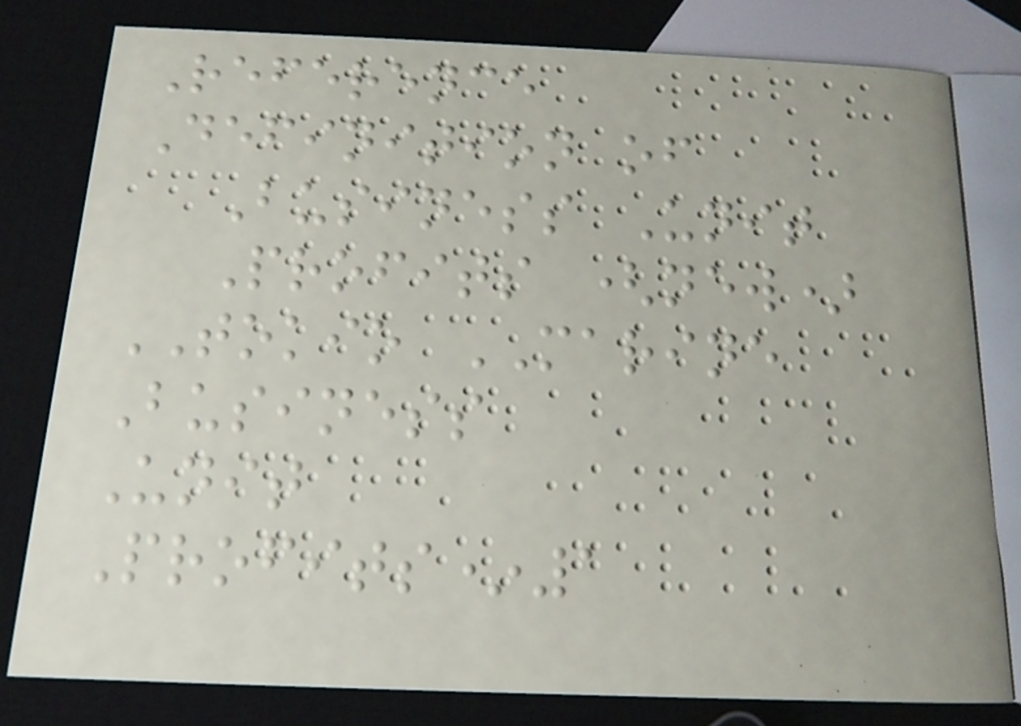Reference
Definition of
Business Unit
Profits (new)
TOKIO MARINE
Business
Unit
Profits*1
